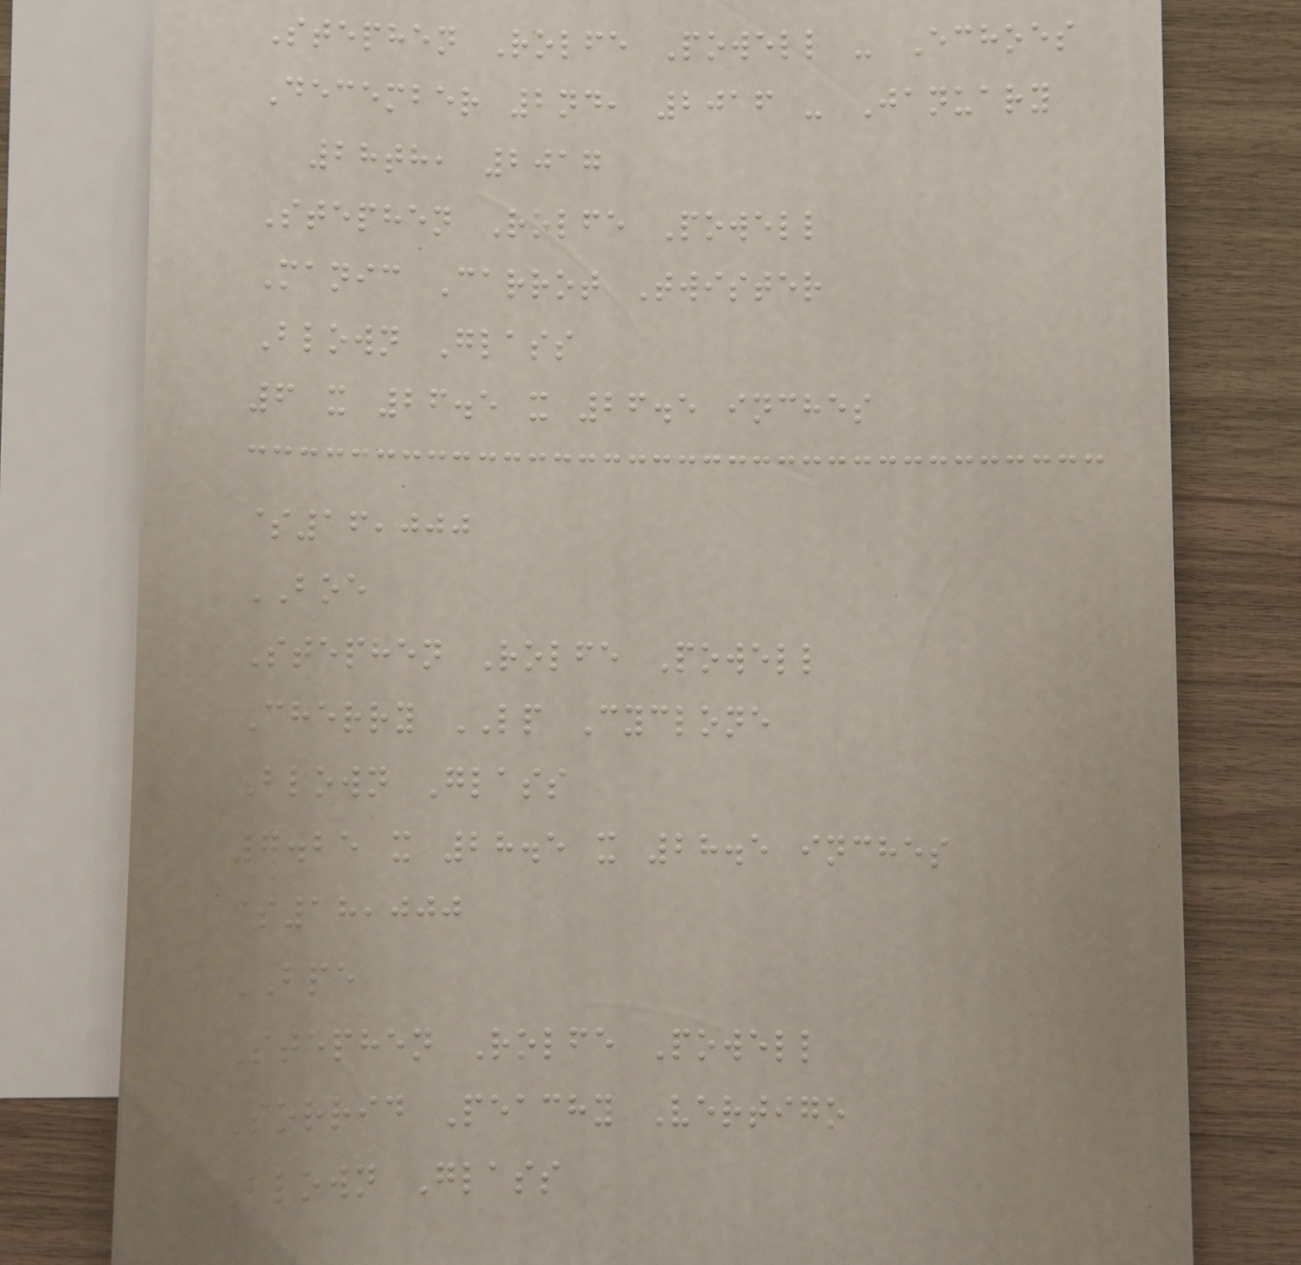Stephen Rolfe Powell - Echoes
December 2nd, 2016 - January
28th, 2017
Stephen Rolfe Powell
Manic Carrot Twister
Blown Glass
6 x 26.5 x 26.5 inches
$16,000
BOE
Stephen Rolfe Powell
Cherry LP Cyclone
Blown Glass
7.25 x 28.5 x 28.5 inches
$18,000
BPE
Stephen Rolfe Powell
Torrid Peachy Vertigo
Blown Glass
